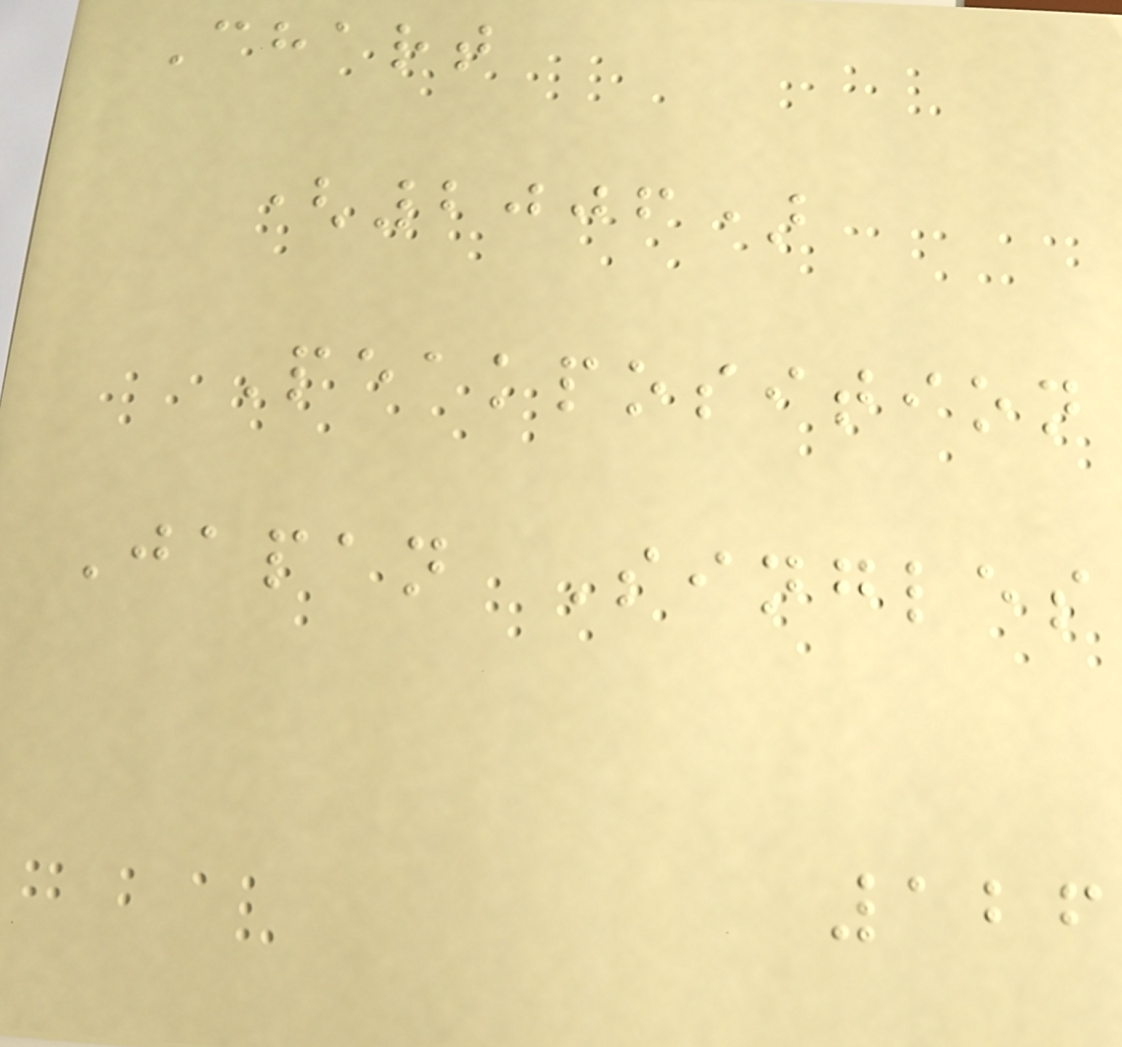Chart
(2006)
Peakposition
Japan Singles
126
